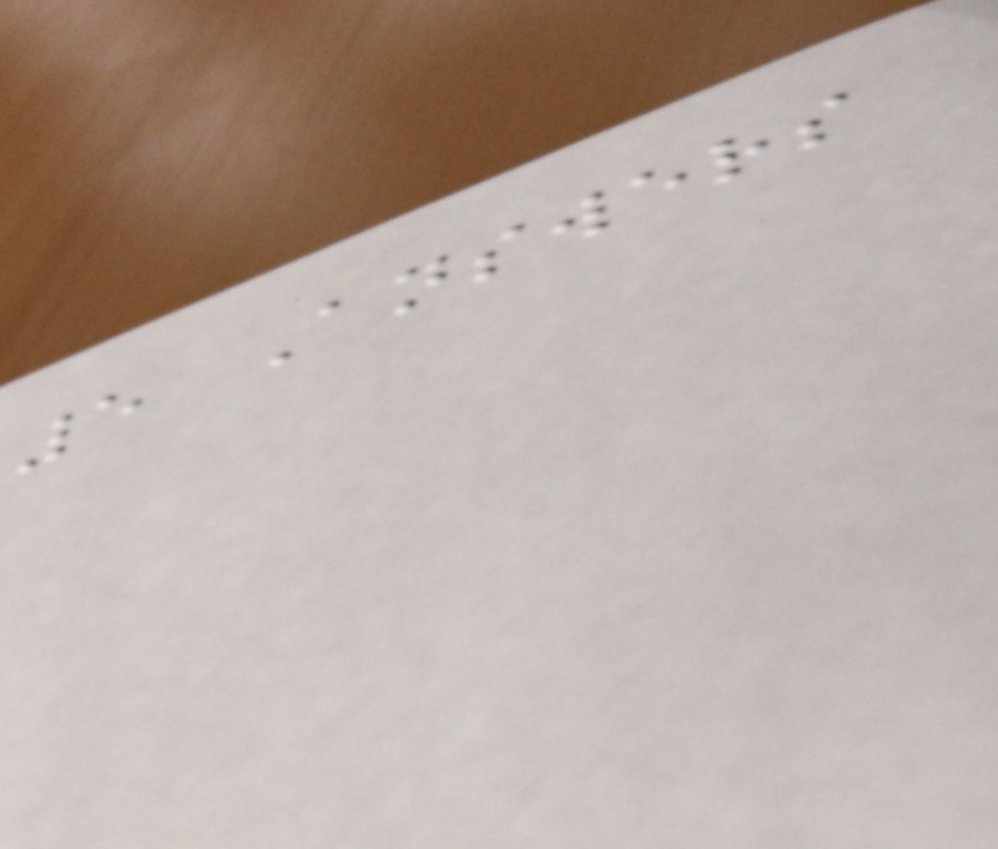5 Answers
